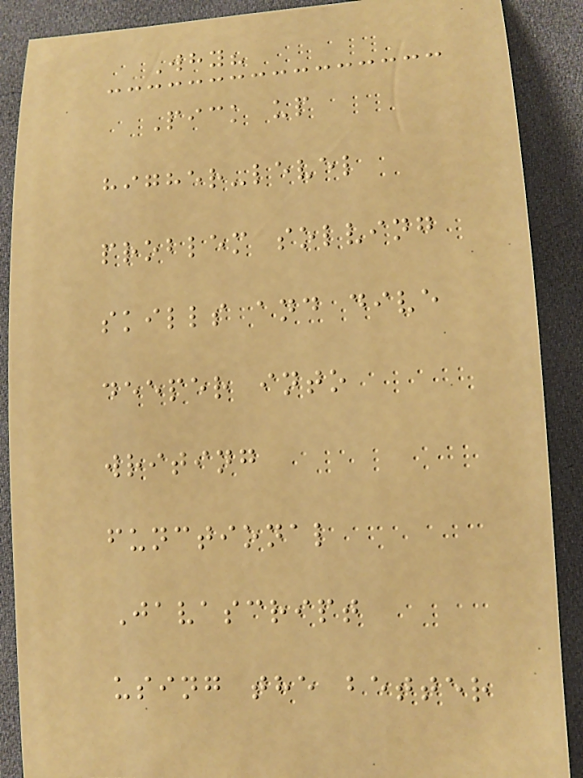Why?
Pick up
higher-level
problem solving
skills and dive
deeper into
writing
functional
Javascript
using the better
